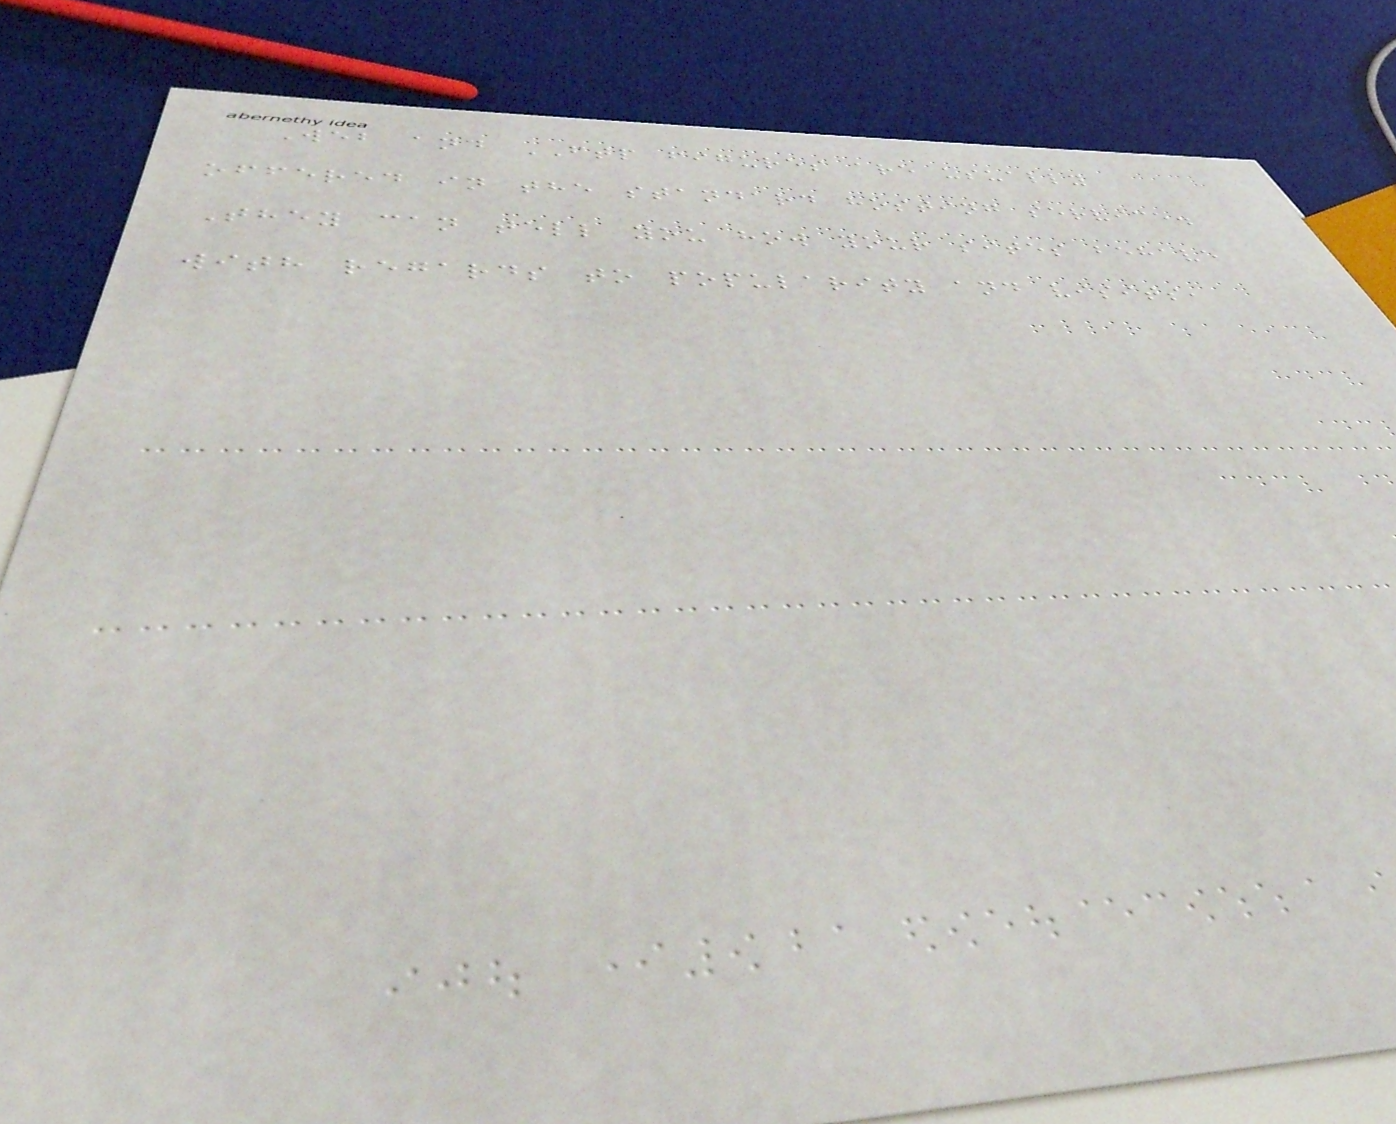Web and FTP figures are usually
offered in the standard hosting service.
They can tell you how your sites behave
with regards to popularity and visits,
